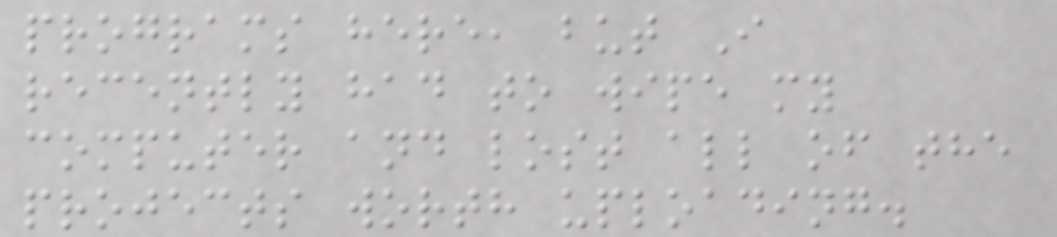programs here, but I
recently had to wipe my
computer and lost all of the
projects worth uploading.
